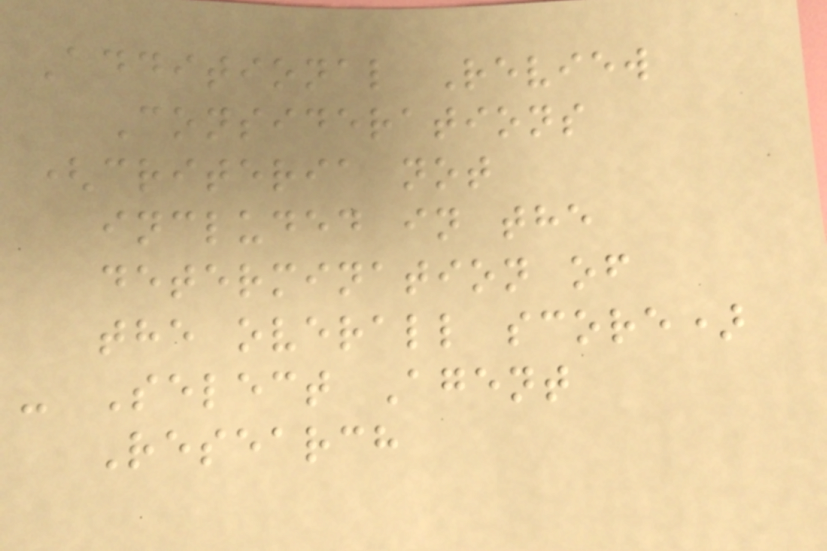Additional Review
Considerations
(criteria not
included in the
determination of
the overall score)
- Select Agent
Research
